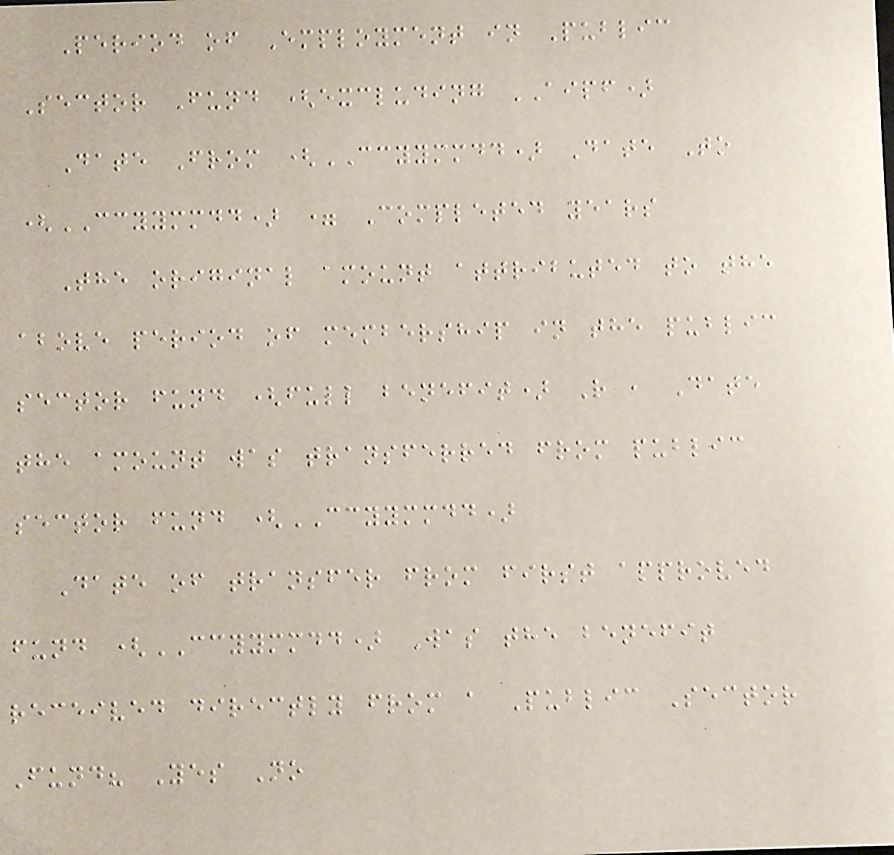Period of Employment in Public
Sector Fund (excluding AIPF)
Date From (CCYYMMDD) Date To
(CCYYMMDD) = Completed years
The original amount attributed to the
above period of membership in the public
sector fund (full benefit) R , Date
the amount was transferred from public
sector fund (CCYYMMDD)
Date of transfer from first approved
fund (CCYYMMDD) Was the benefit
received directly from a Public Sector
Fund? Yes No
